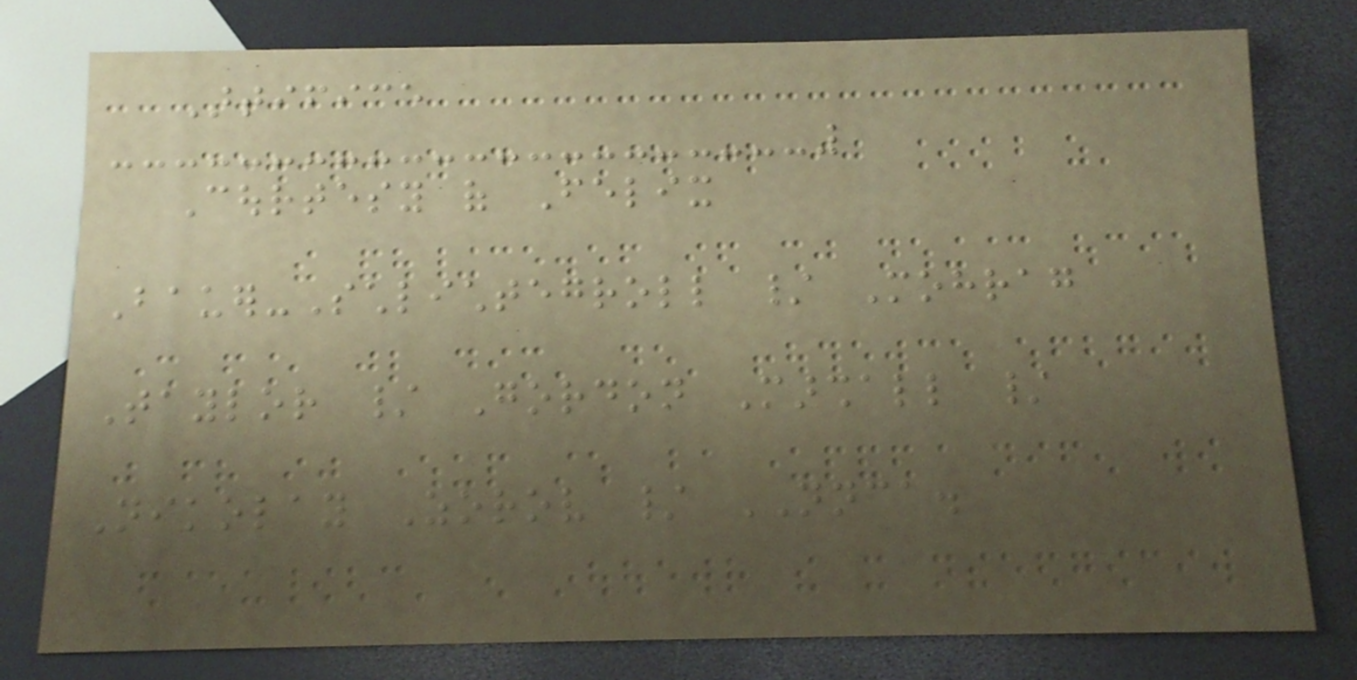Artifice
Courtesy of Felix
Bauer-Schlichtegroll / Mohrag
Taylor / Gordon Marshall /
Nikolay Zorov / NNCA.
